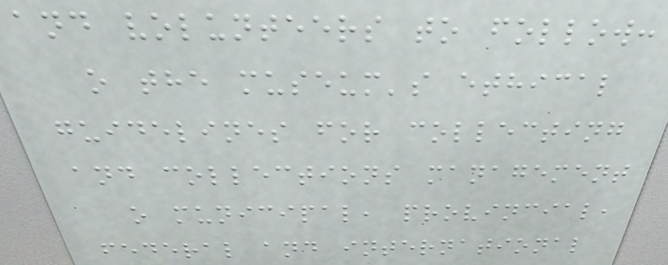and volunteers to follow:
o the museum's ethical
guidelines for collecting
and collections management
o municipal, provincial,
federal and international
